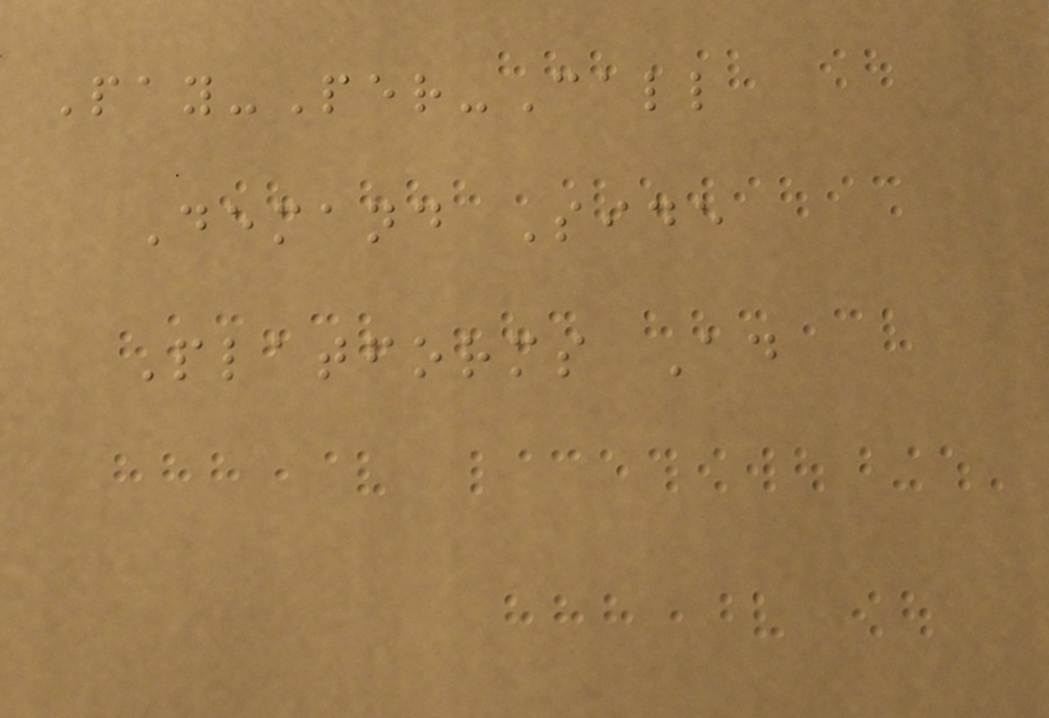Pay-Per-Call
Demand Side
Platforms Ad
